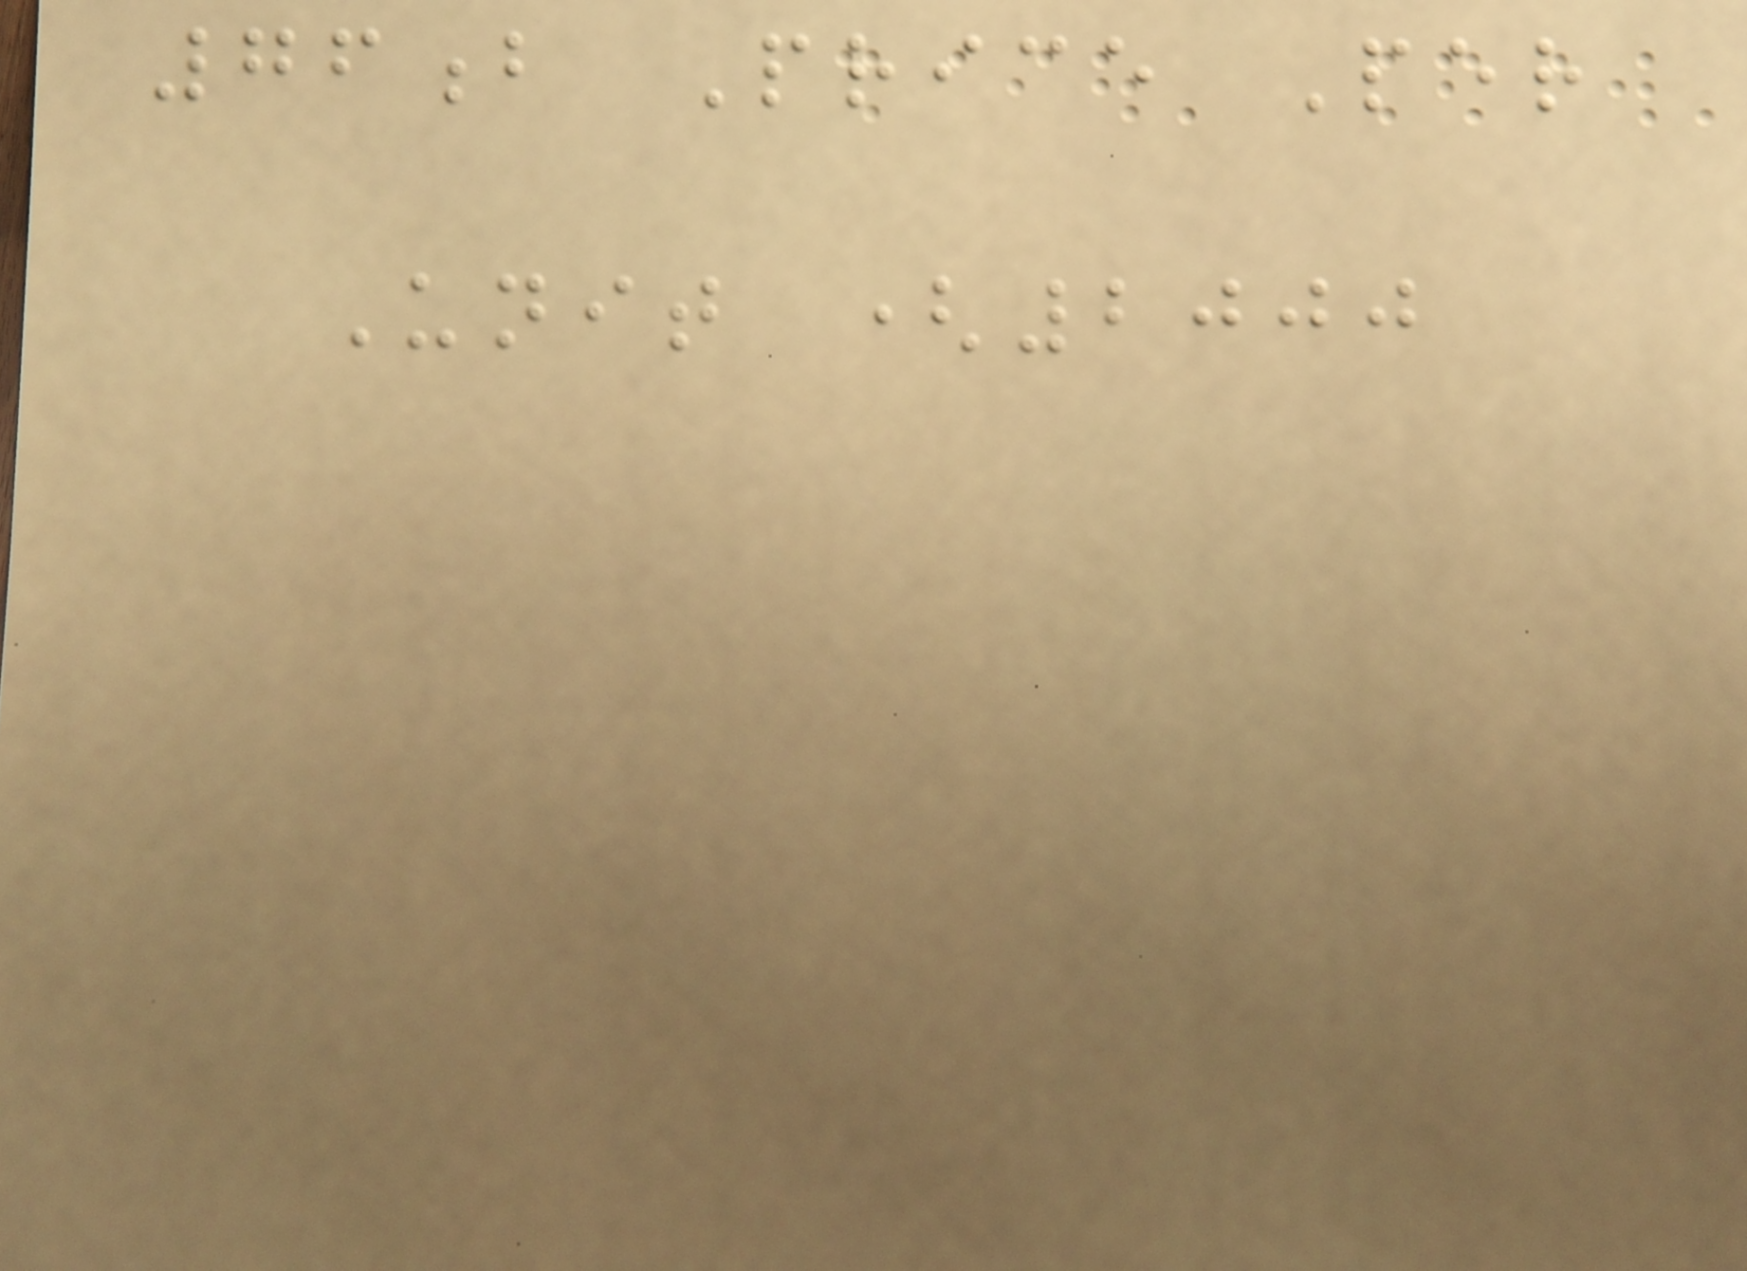76b Price Per
Unit (2000
